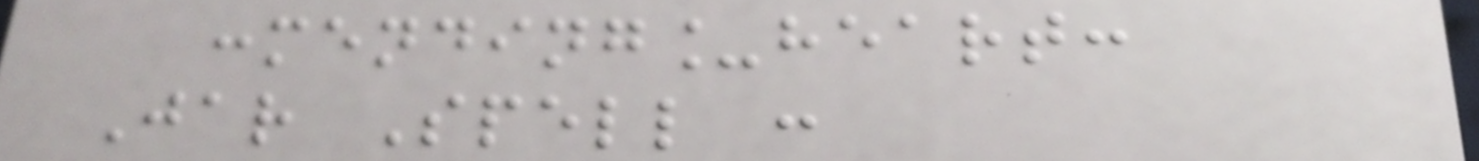:mending_heart:
Jar Spell :
